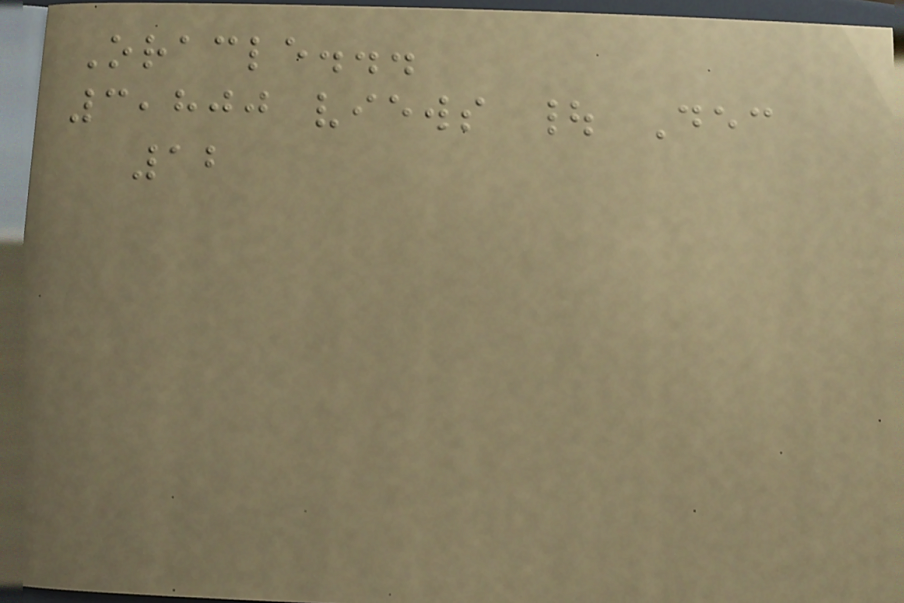Oracle...
3,800 views | Dec
12
